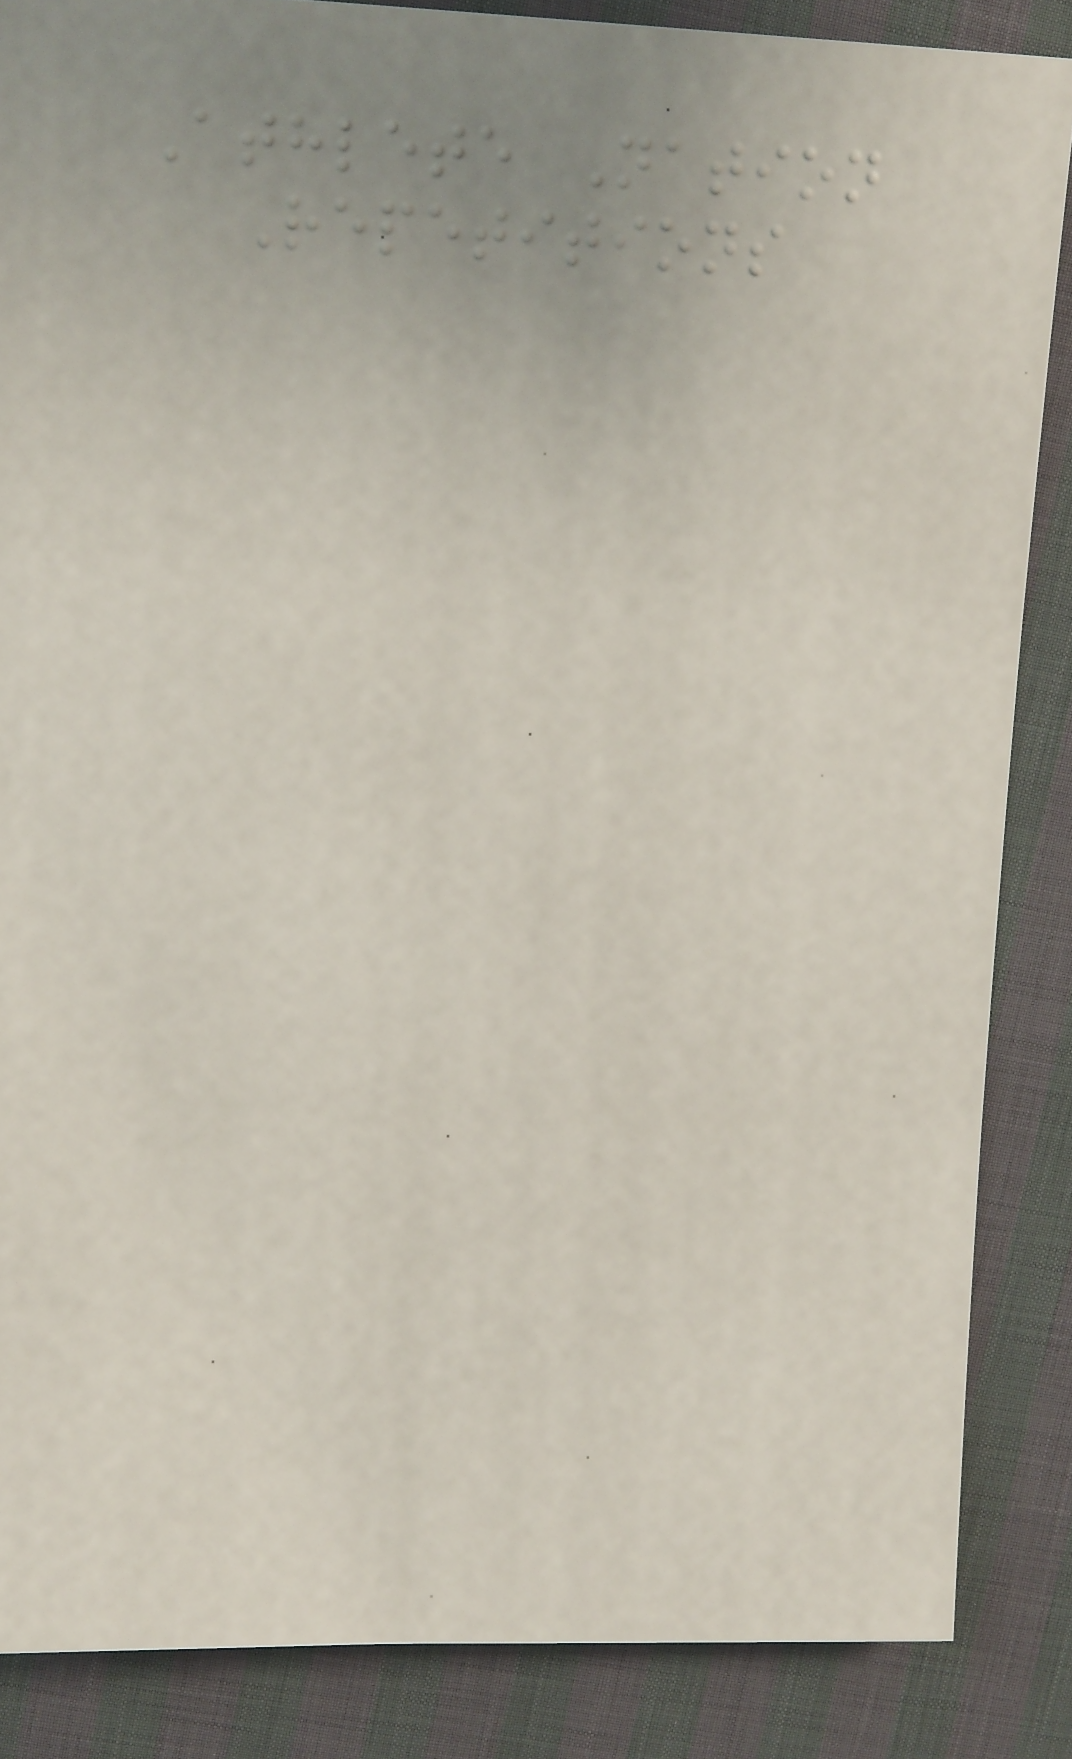Athlete Nation
Repetitions
